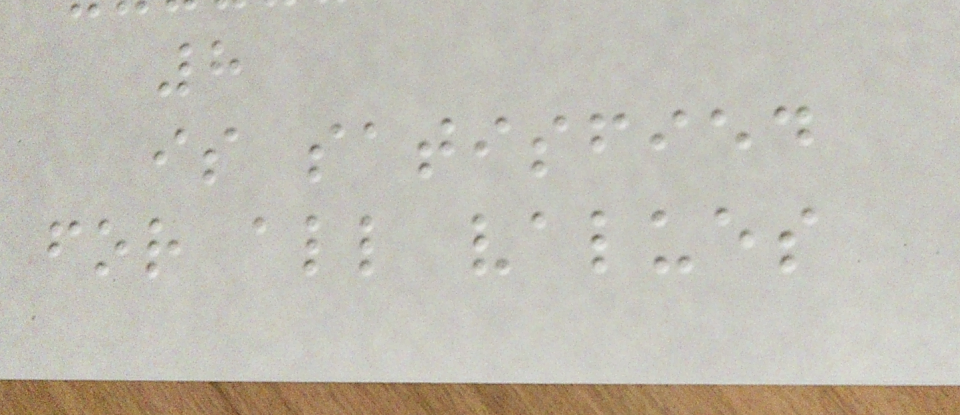8
is satisfied
for all values
